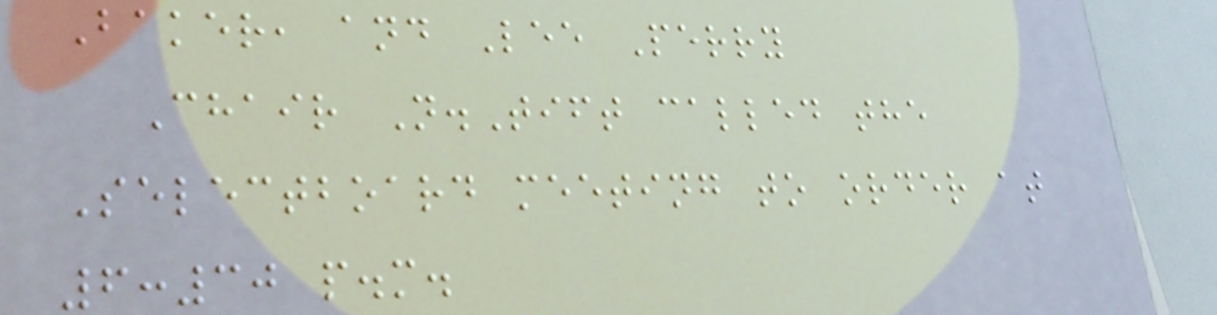Baker, and Lee Perry
Chair N.Tift called the
Selectboard meeting to order at
6:30 p.m.
